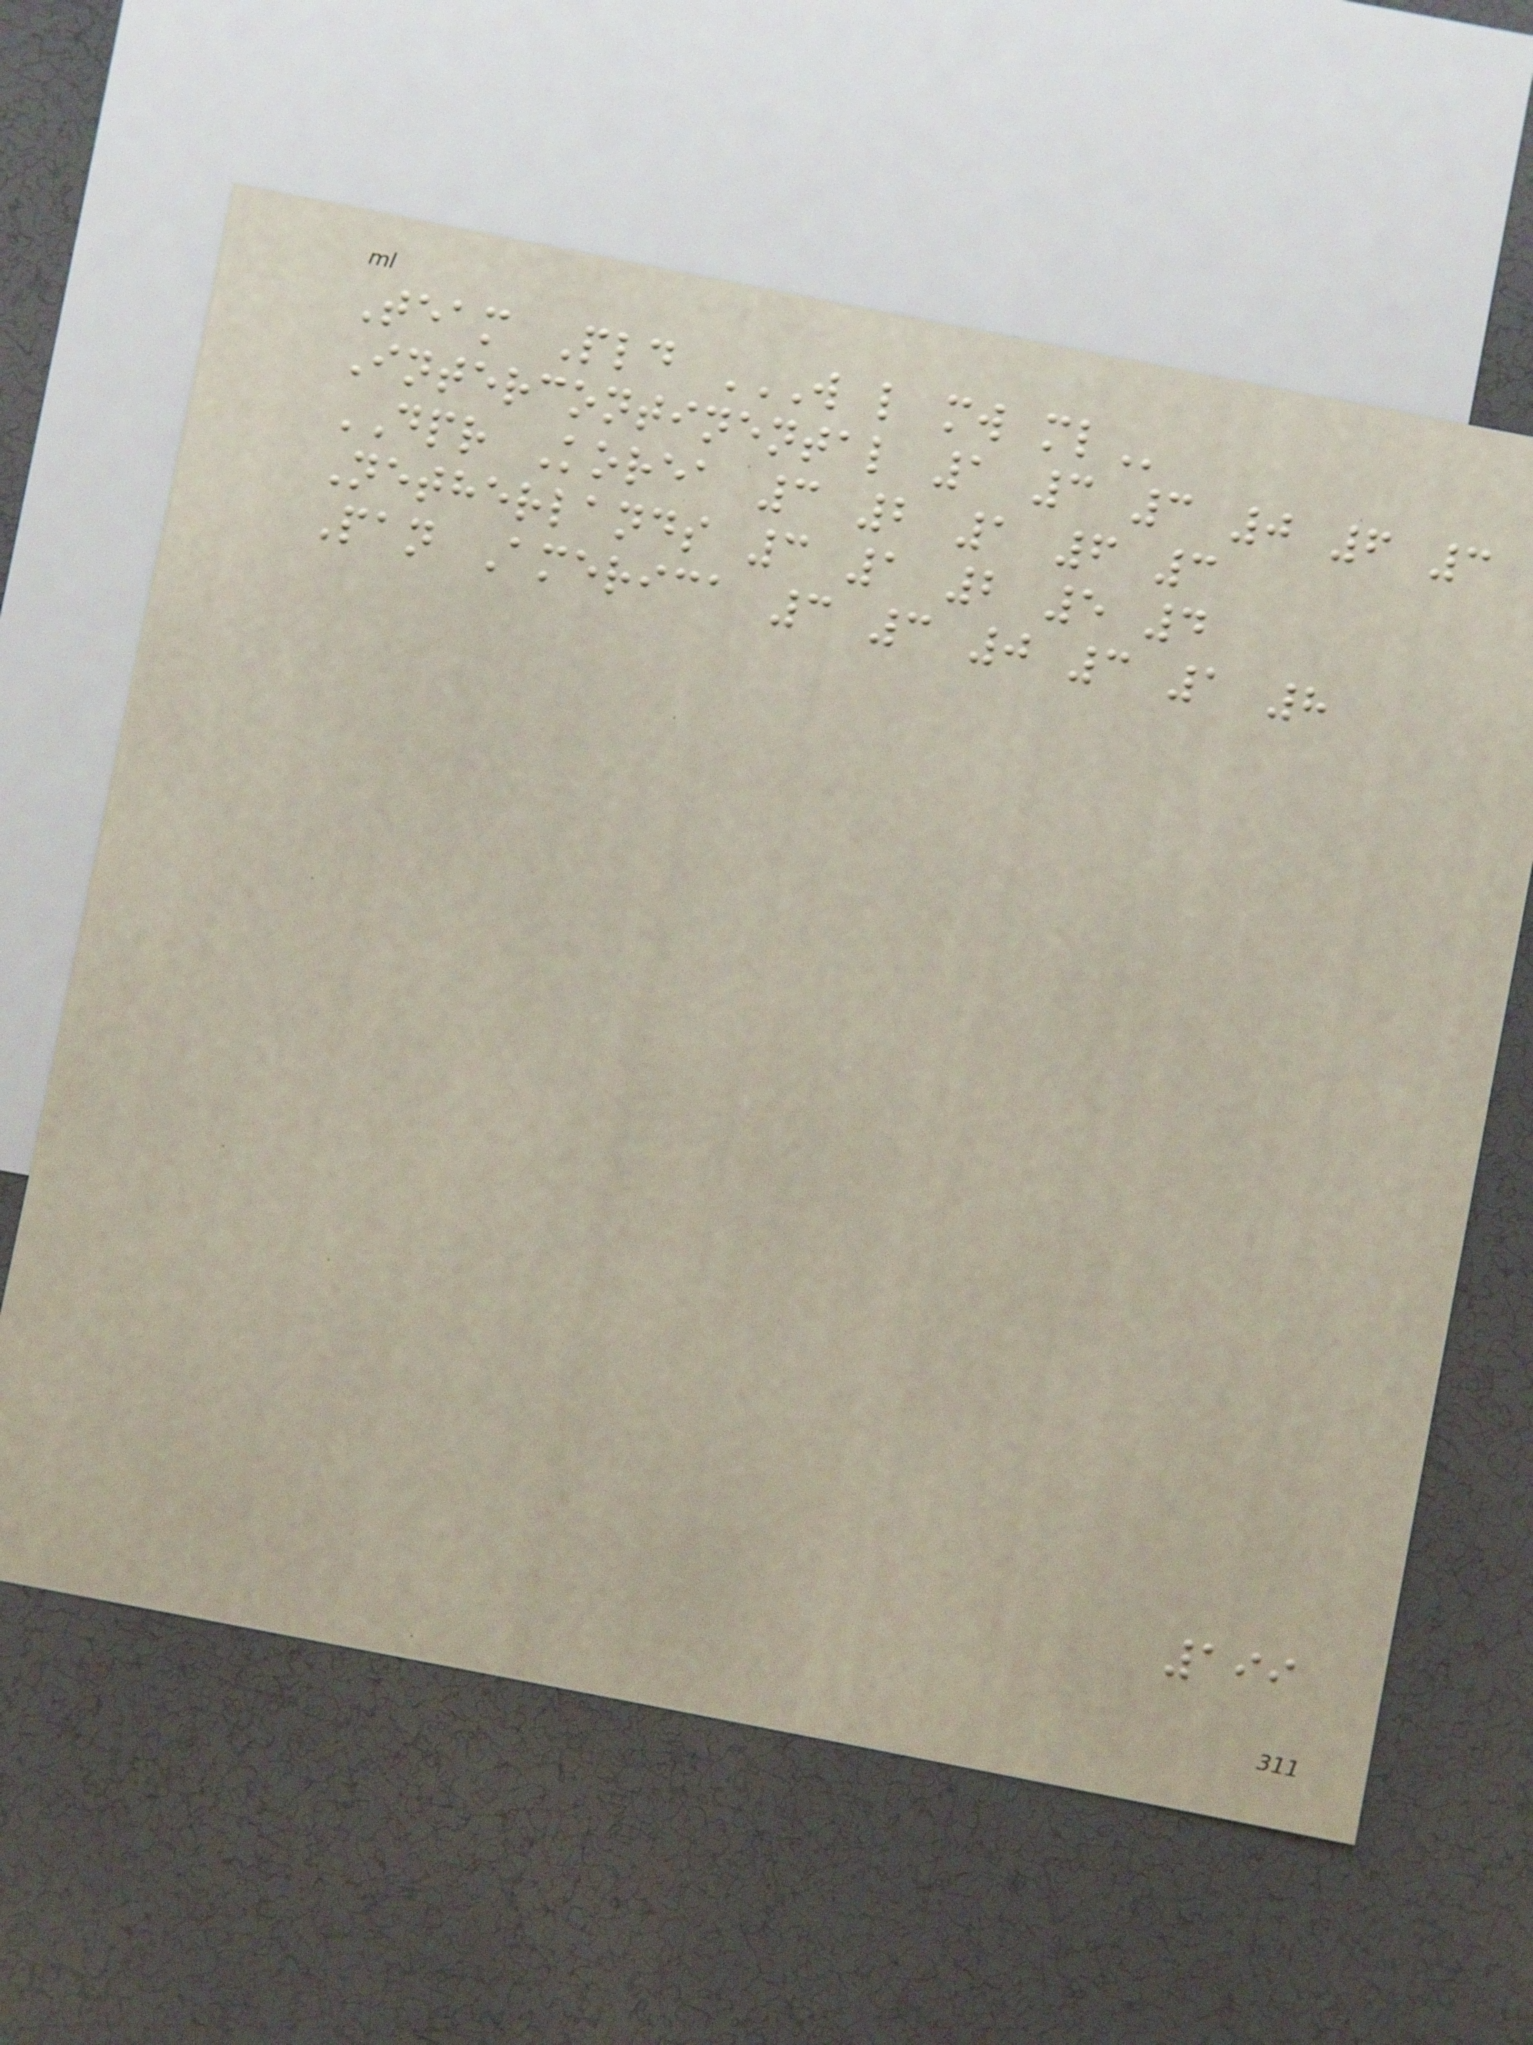Team Pld W L MW ML
Intercontinental 1 3 3 0 6 3
DPR Korea 3 2 1 6 3
Netherlands 3 1 2 5 4
Pan America 3 3 0 3 1 8
199
